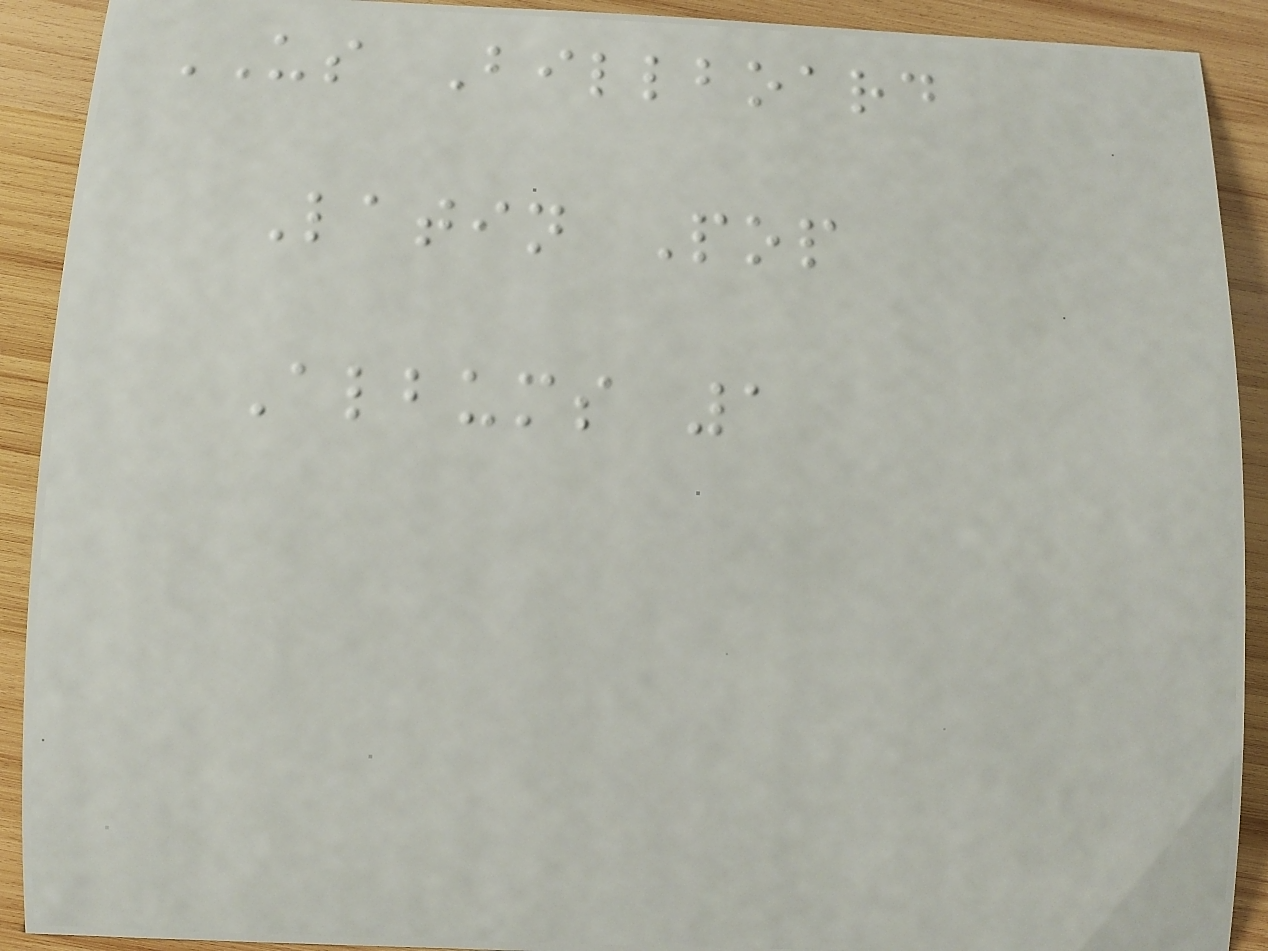US Billboard
Latin Pop
Albums 1
